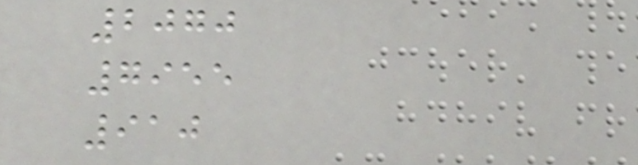2070
7955
910
